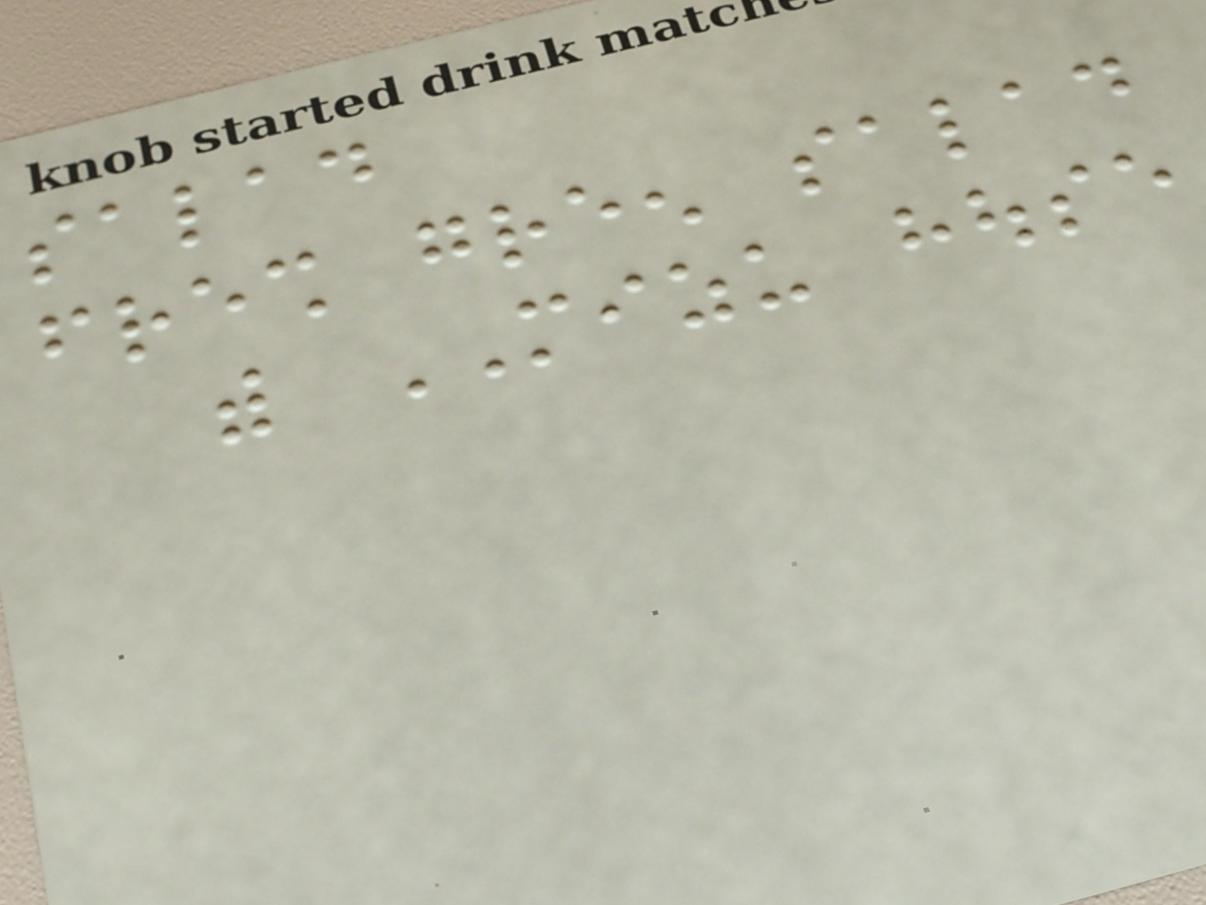salad
fresh green salad
with MIZU house
